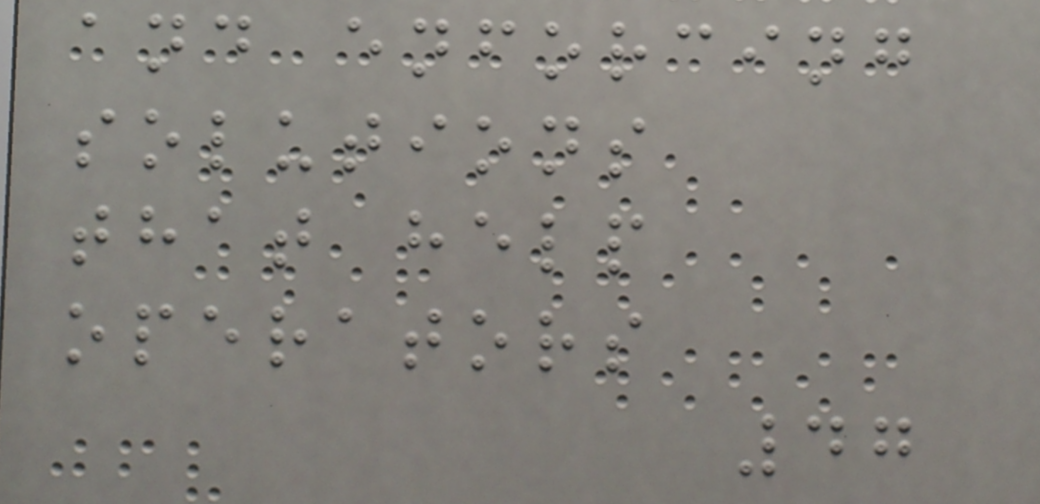and enforcing
solutions
that help
operators
47
